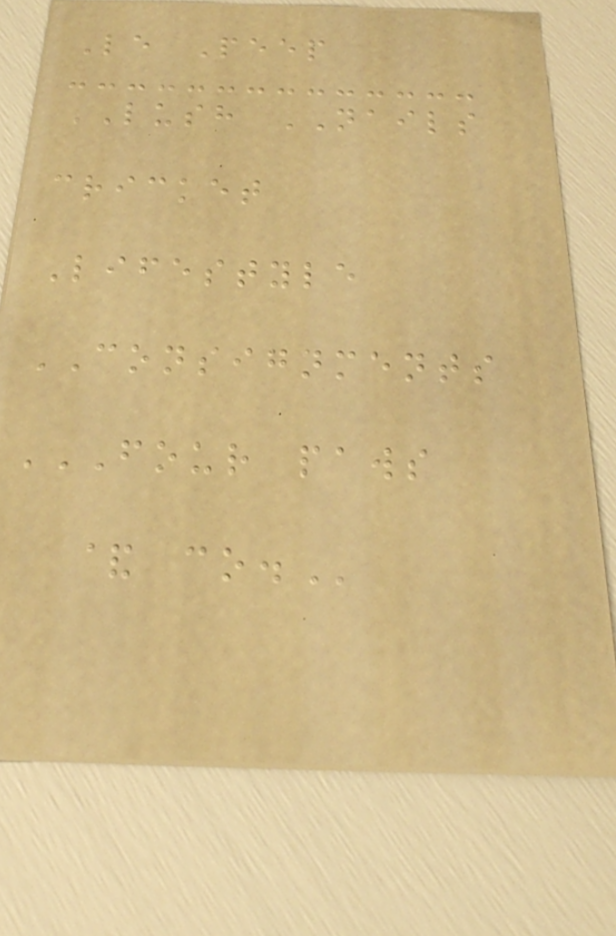Le Peep
LUSH NAILS
cricket
Lifestyle
CONSIGNMENTS
FOUR PAWS
& CO.
